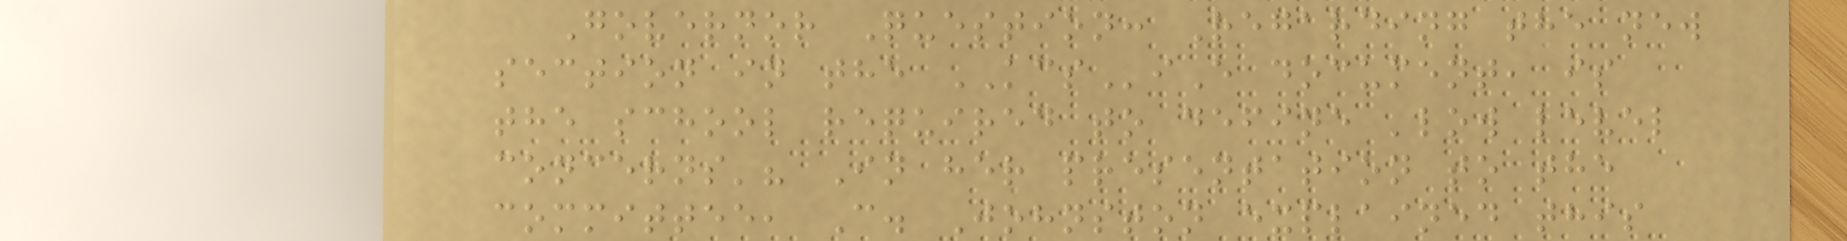Governor Question: Regarding the new
section in the KCSiE document, is
the school required to define 'low level
concerns'? In her presentation to the
committee, C. Johnston explained this
